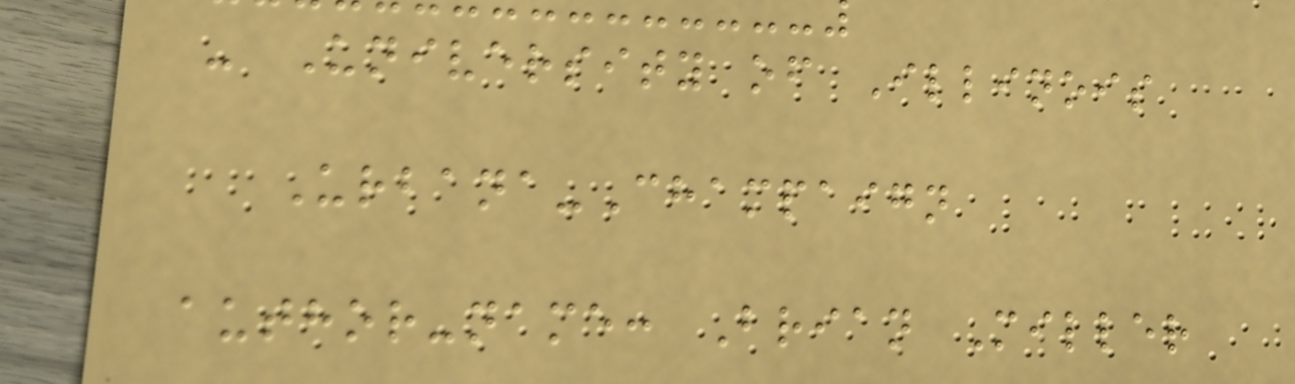- University of Illinois
Urbana-Champaign
author-name: Brian Miller
